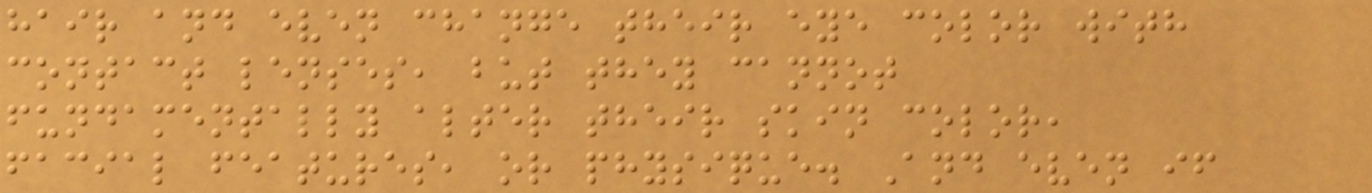hair and even change their eye color with
contact lenses, but they cannot
fundamentally alter their skin color,
facial features, or physique. And even if
